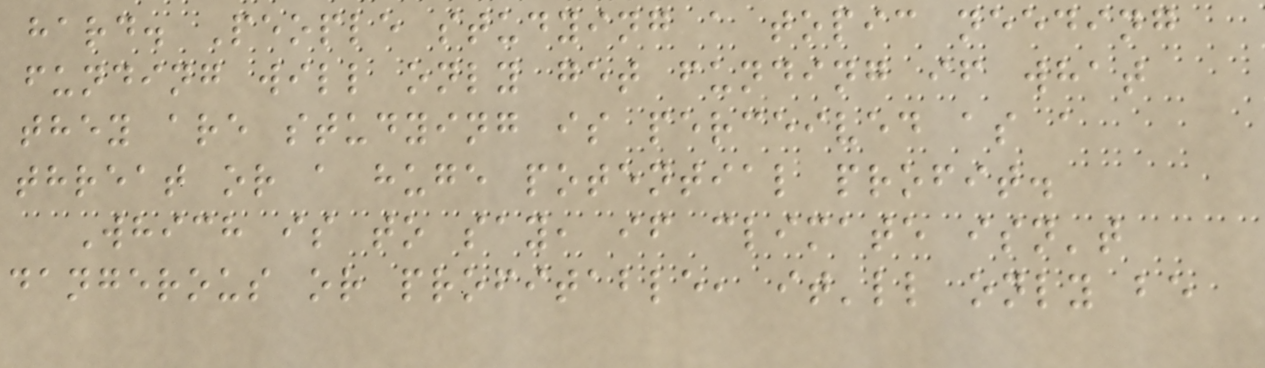hard. People studying a topic needing
funding will only get funding if what
they are studying is perceived as a
threat or a huge potential profit.
Which is to say, if climate isn't
dangerous or profitable, it'll only be
